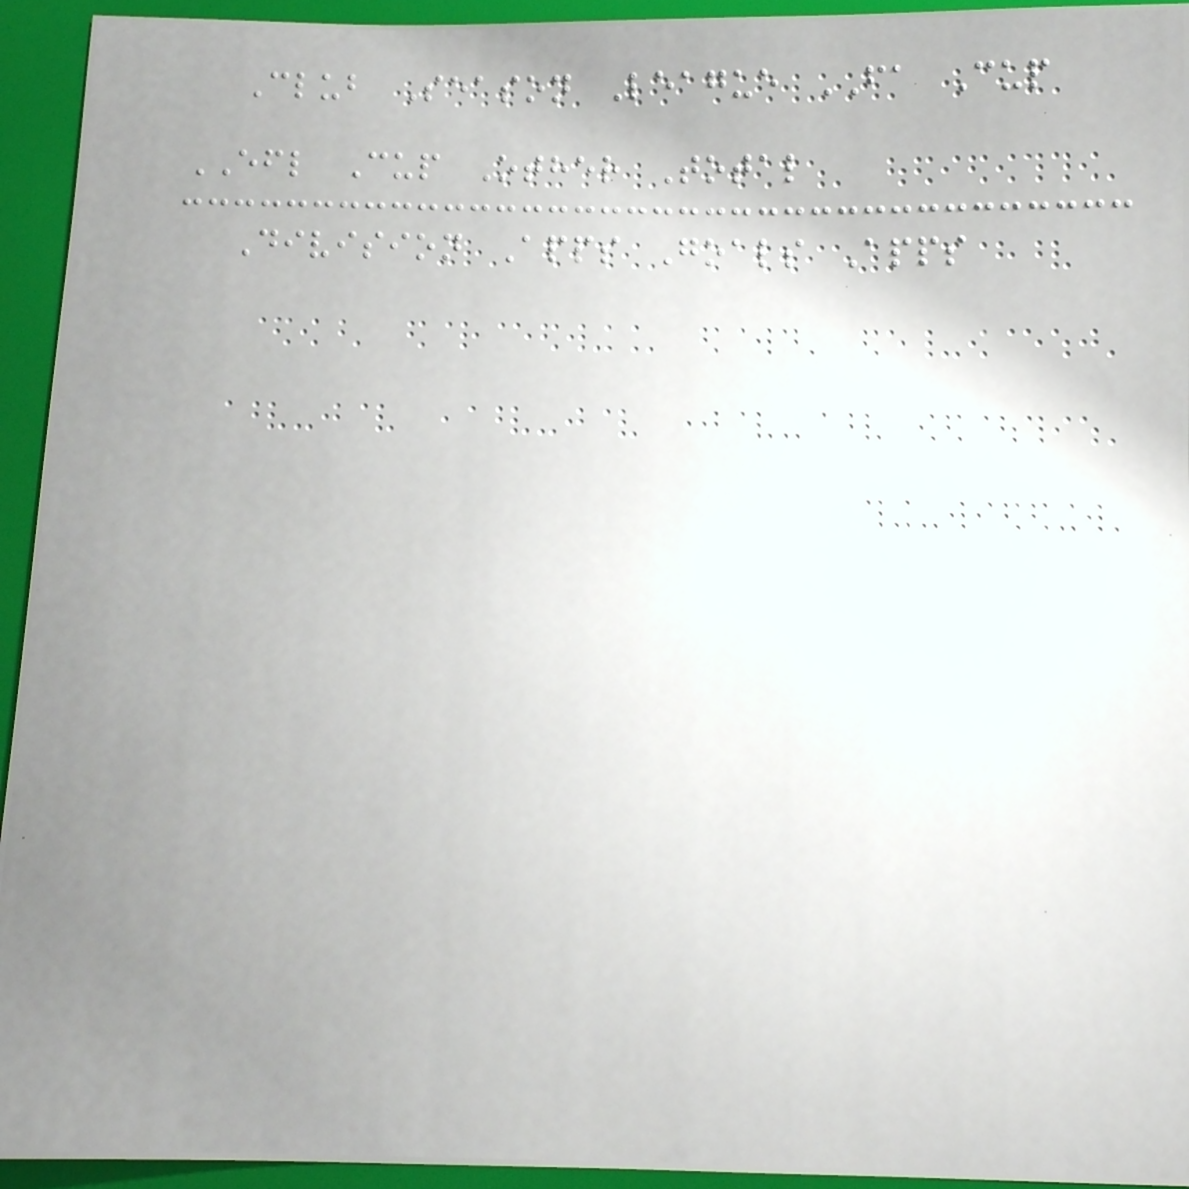Club Season League FA Cup
EFL Cup Other Total
Division Apps Goals Apps
